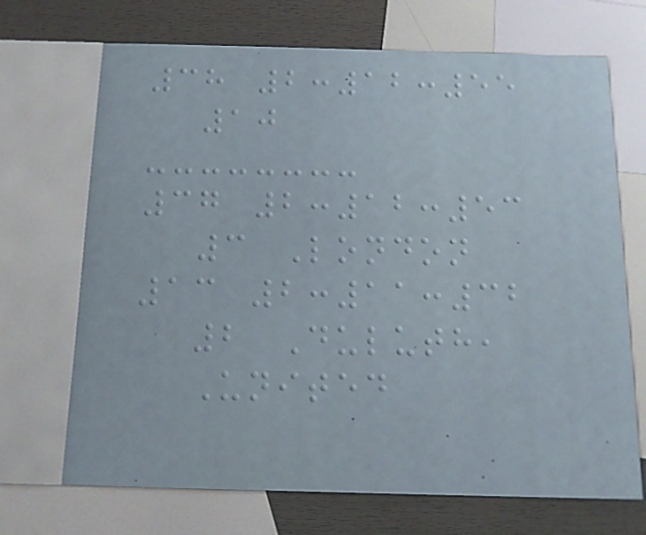38 2:12:55
10
37 2:12:53
3 London
13 2:11:32
2 Duluth,
United
